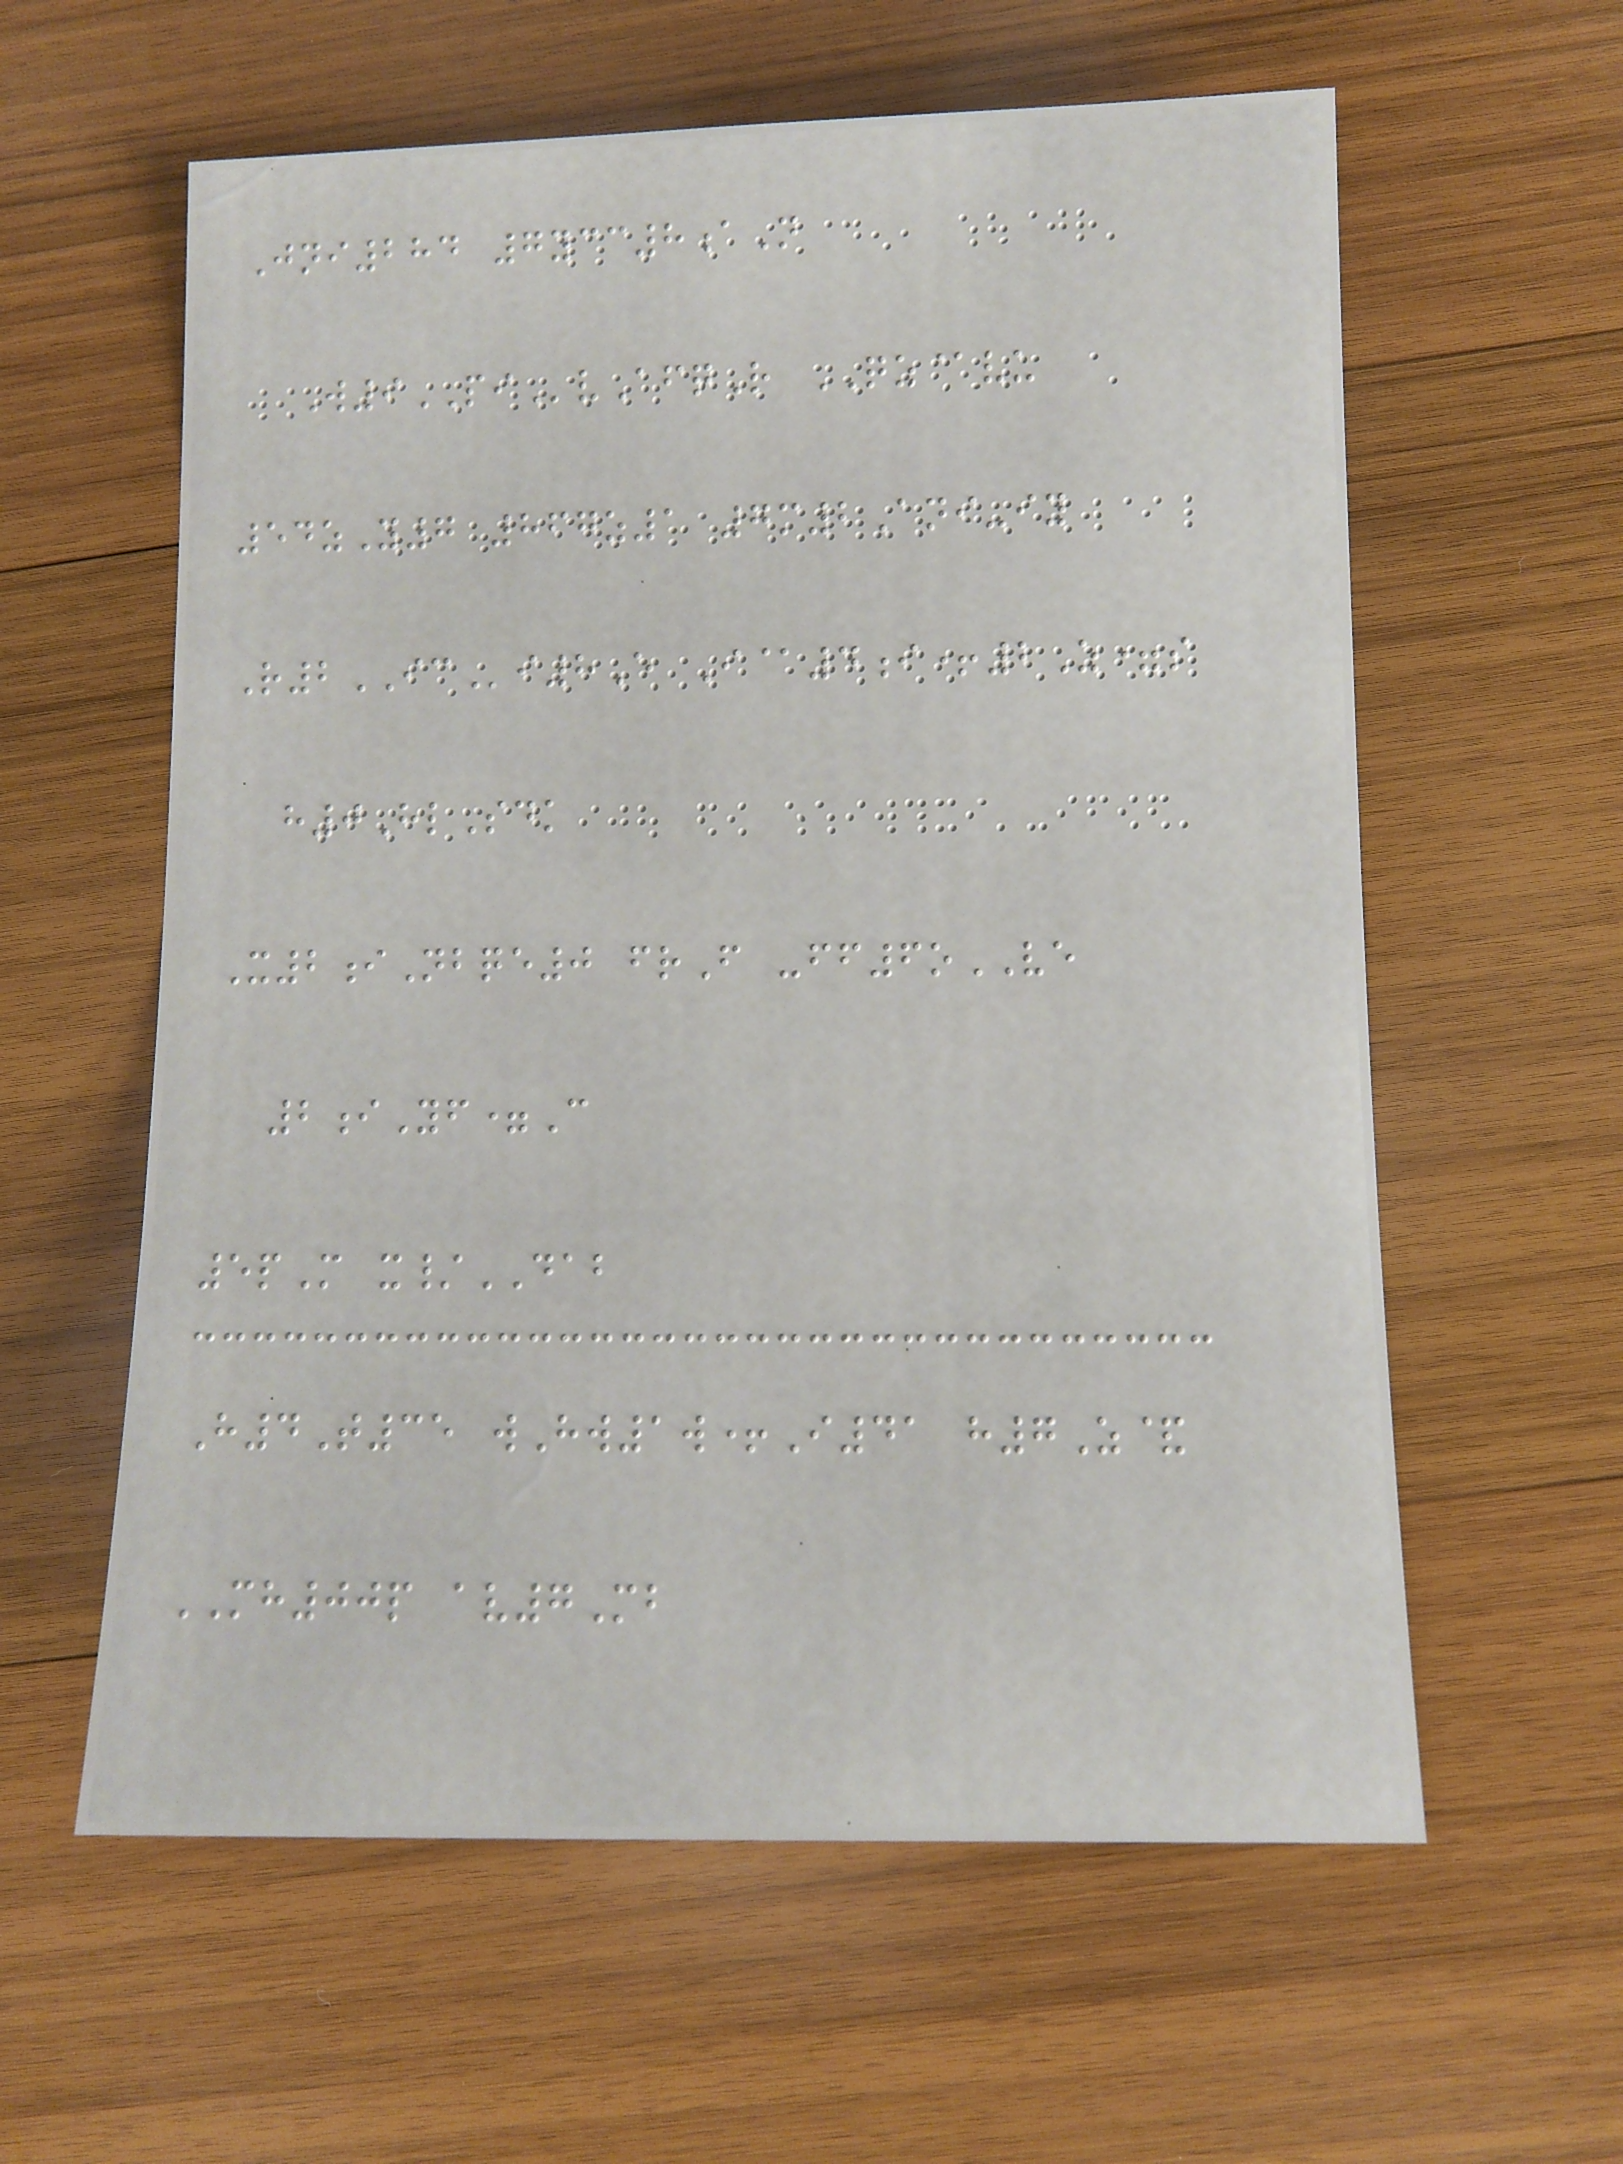Jni284 7ycc8aN
W9PIvAfqR QZ@vu
54zY7 867z1 7m2Ani-iy
R2ICi8E I@4i+2Z=s
h0HlSdk
X2iNbqe0 frF -ff6oVE
2iYf=C
5pM x/DAB
H4T35 wHw1w+I41 h7Z&
MH00p av7Mb
